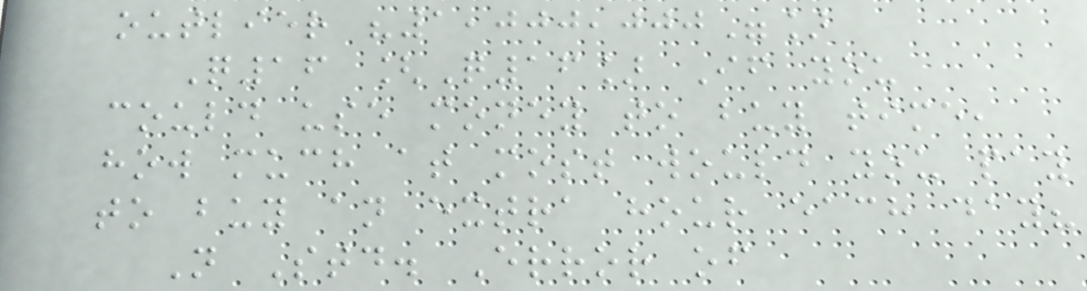outlier "1,000,000"]
Q16 [Q16] If you
could use money to buy time,
how much at most would you pay
to buy an extra hour each day?
N Std. Error of
